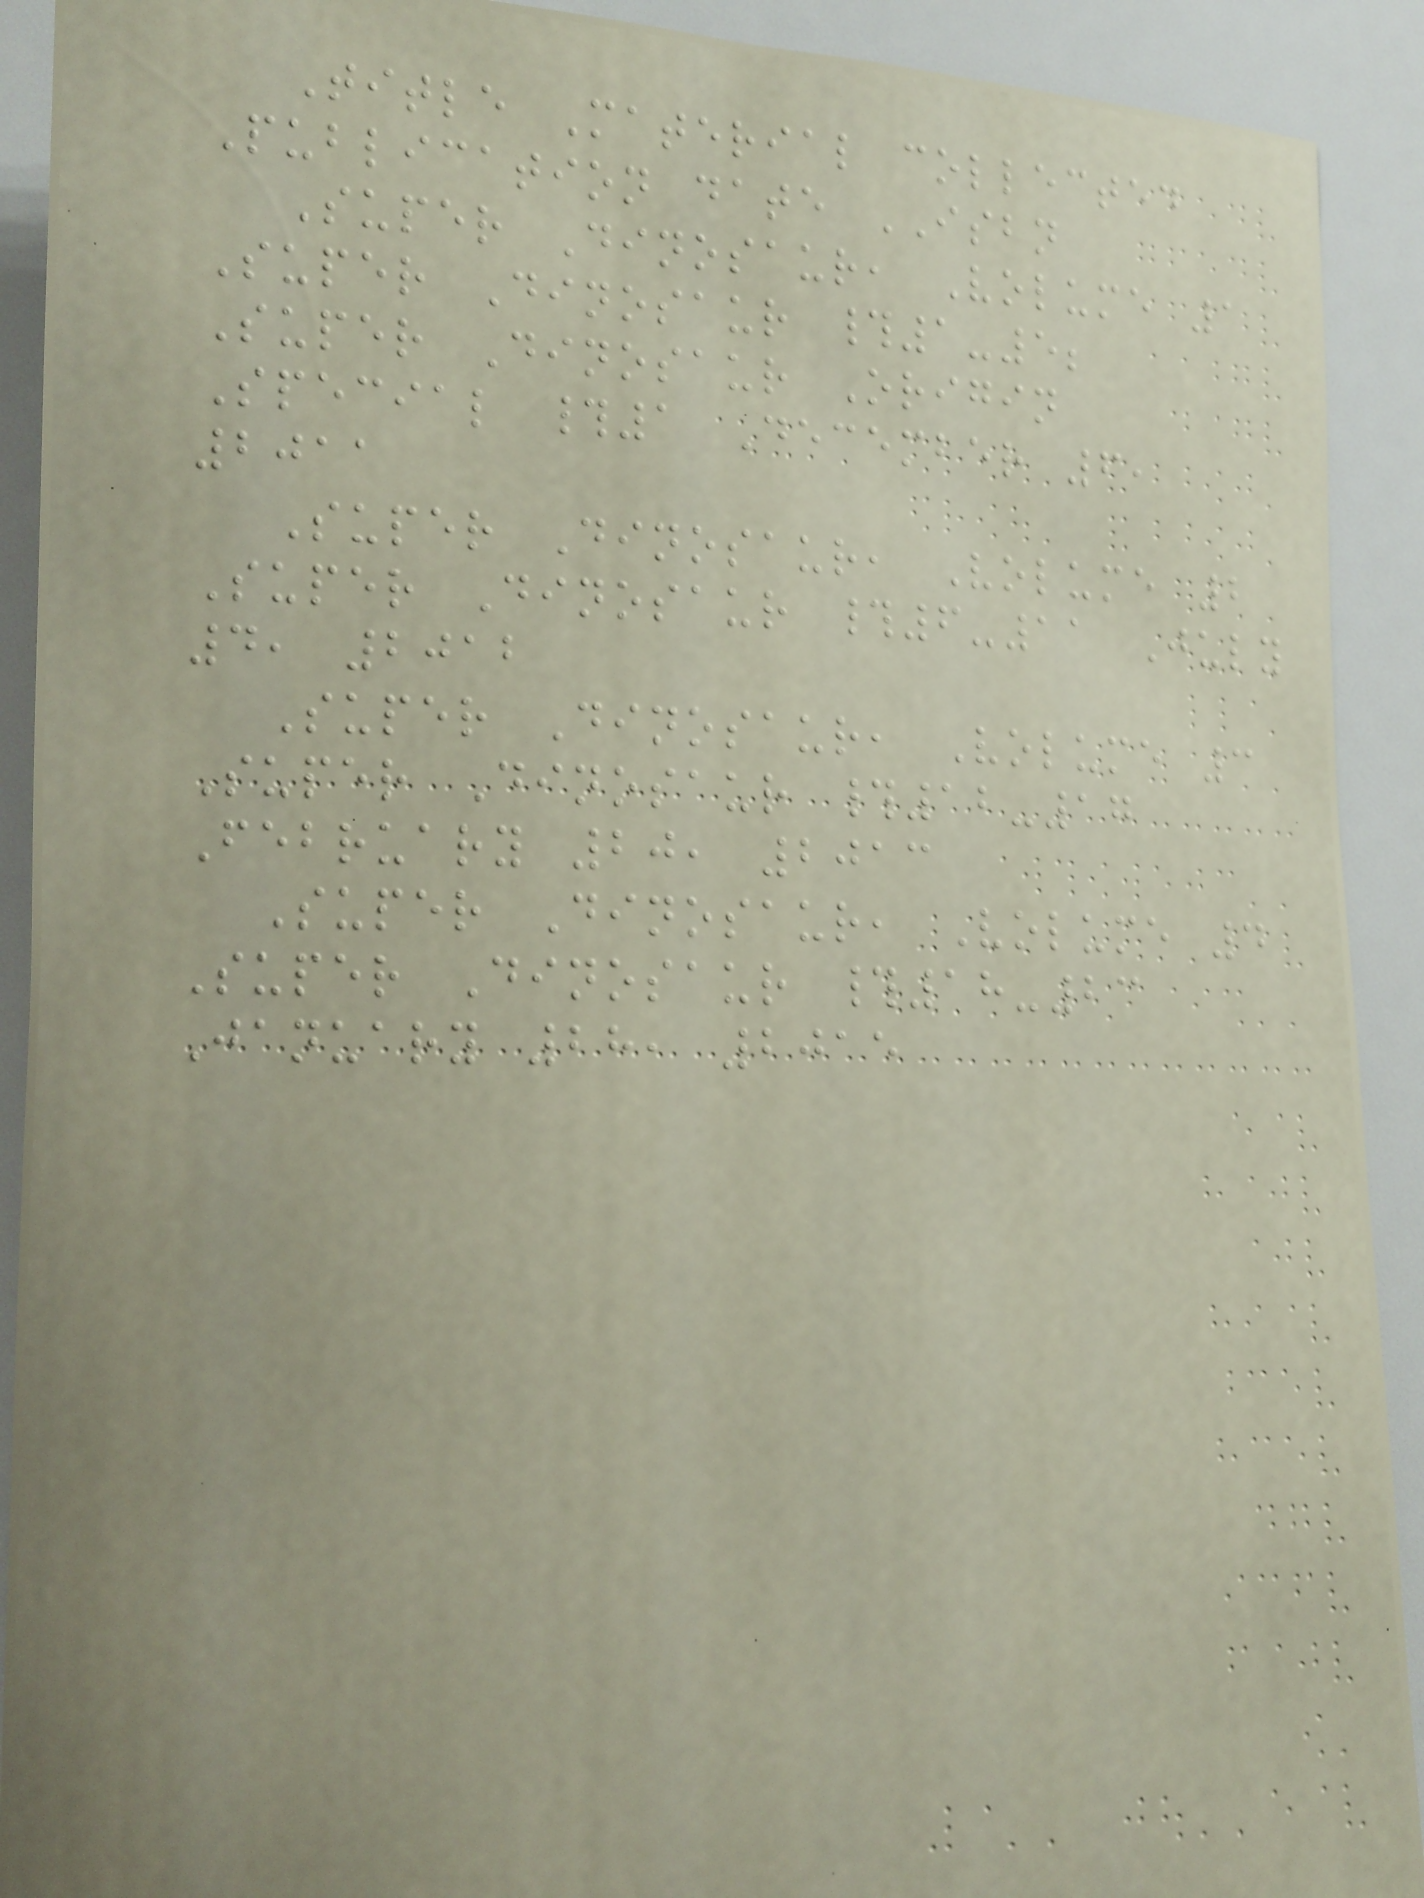Title Material collected
Publication date ISBN
Super Dinosaur, Volume 1
Super Dinosaur #1-5;
Super Dinosaur Origin
Special #1 December 6,
2011
Super Dinosaur, Volume 2
Super Dinosaur #6-11 July
4, 2012
Super Dinosaur, Volume 3
Super Dinosaur #12-17
February 20, 2013
Super Dinosaur, Volume 4
Super Dinosaur #18-23
January 28, 2015
